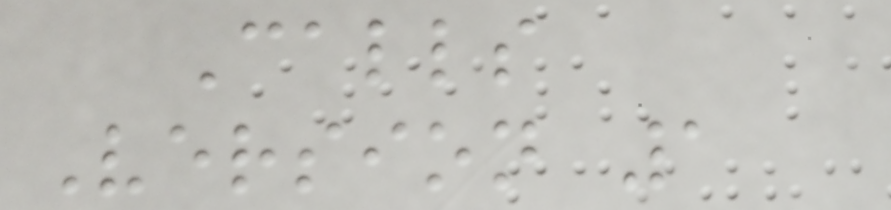Calls
Version 1
